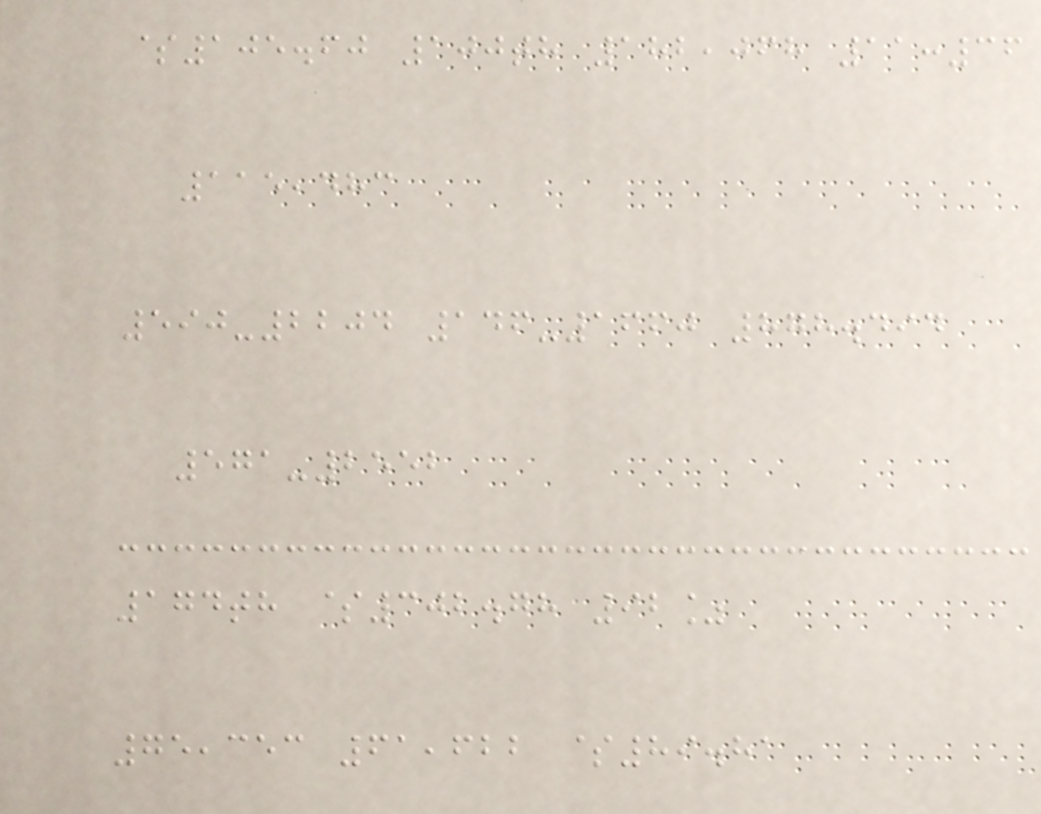$105.60 100th 182,068 11:36
115,483
590-2204 146-1660 878.494
571-2552
174th $302.78 92%
75,353 61,622 $89.81
